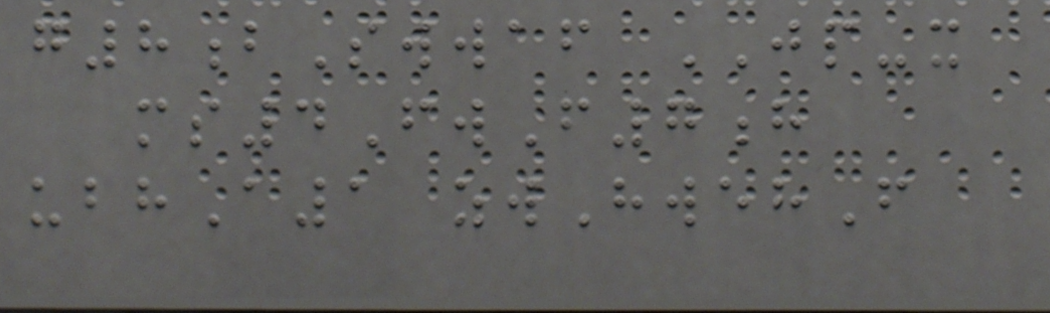g8bSwwaf JP-x
ms4FwF7h
ubhA1 zwHwehF
